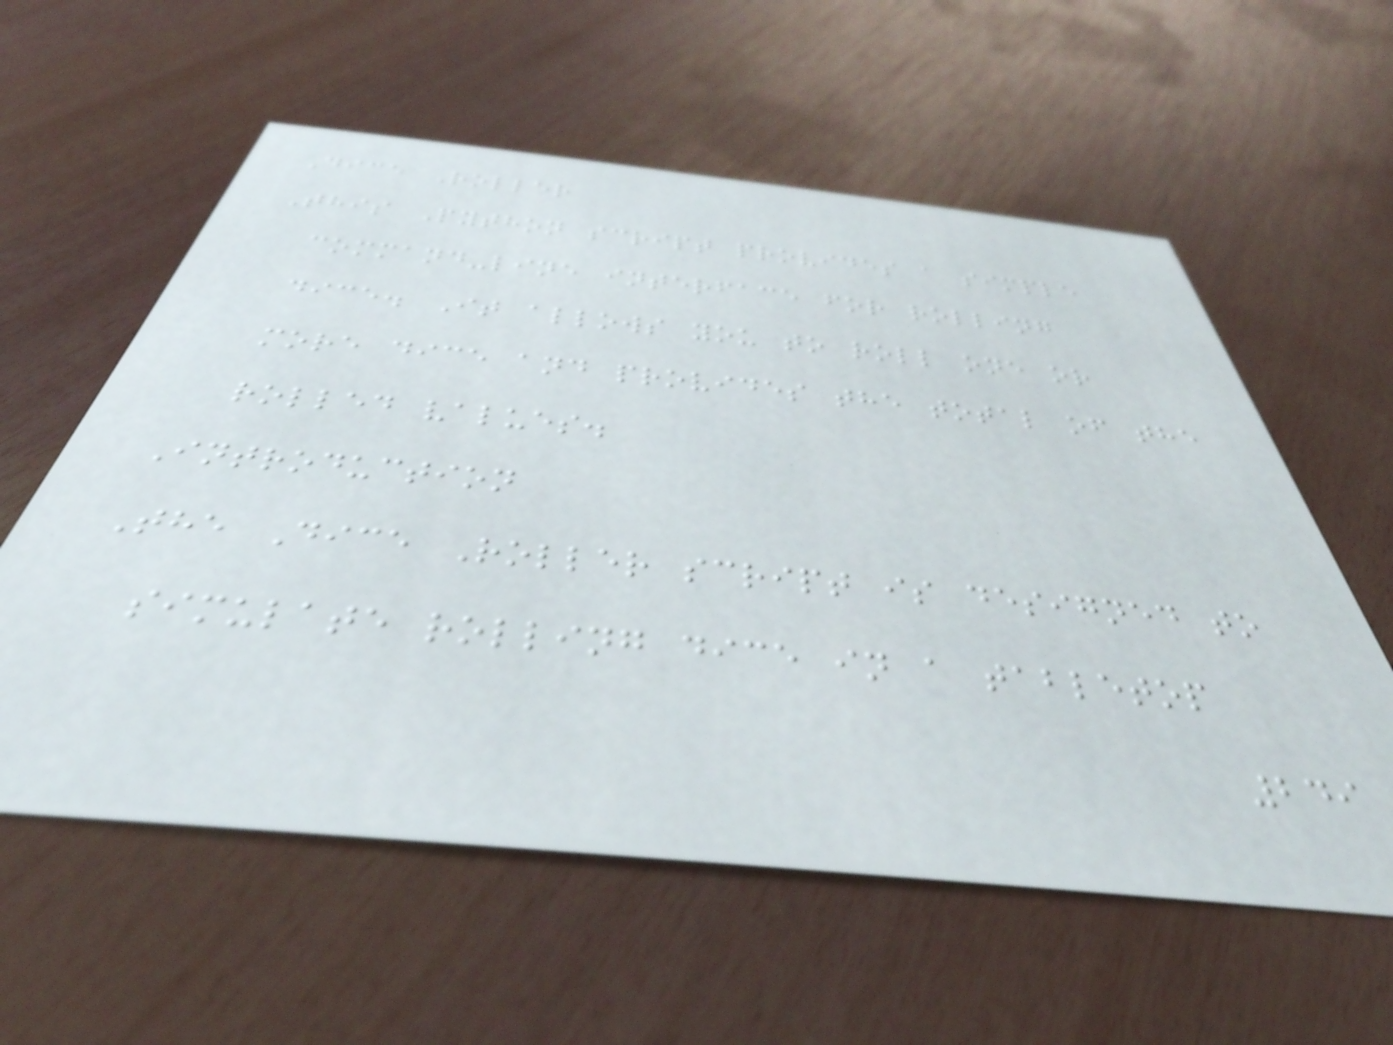Dice Roller
This Python script provides a simple
command-line interface for rolling
dice. It allows you to roll one or
more dice and provides the total of the
rolled values.
Introduction
The Dice Roller script is designed to
simulate rolling dice in a tabletop
249
